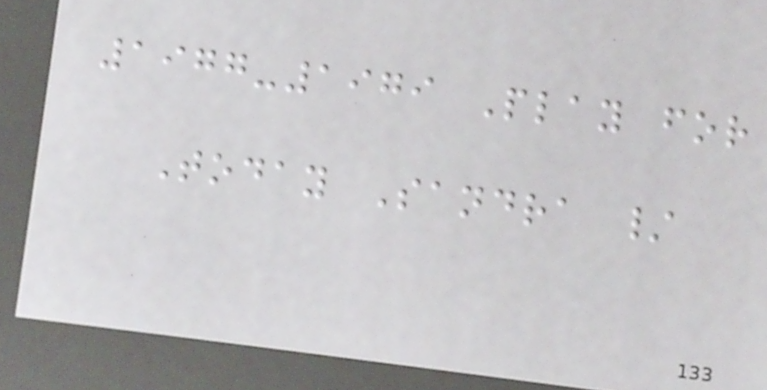1977-1979 Play for
Today Sandra /
